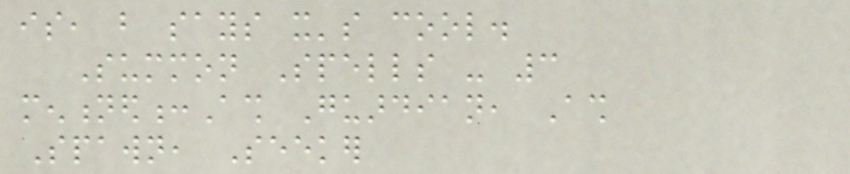is, but says it's cool.
Summon Spells - 3
mentioned:Ash Guardian, Ash
Spawn, Seeker
